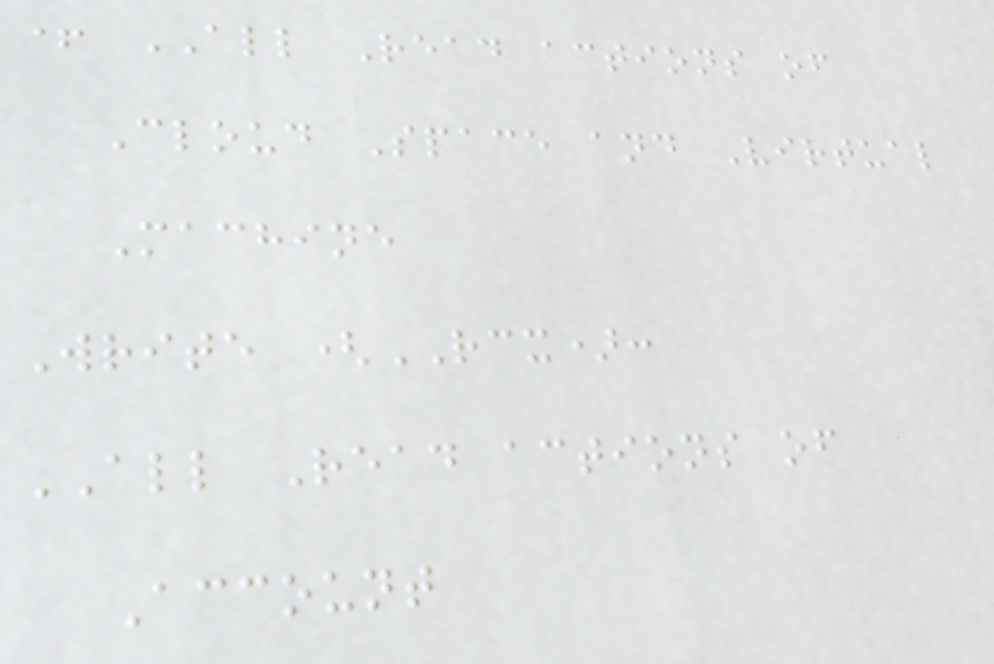+ ALL Read actions of
Cloud Space and Virtual
Machine
Write (RCX):
ALL Read actions of
Account
